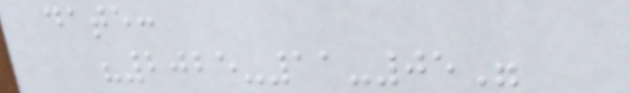date:
"2025-11-05"
